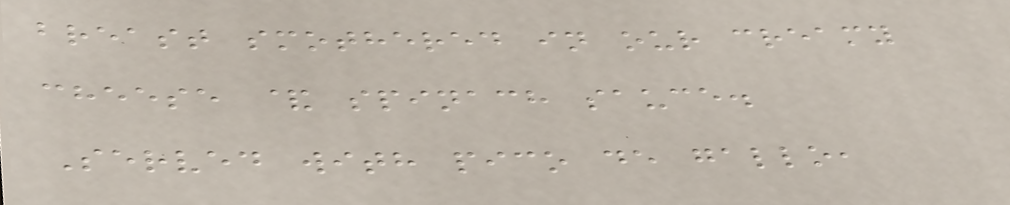breast smothered in our creamy
cheese & spinach sauce.
Served with pico de gallo,
